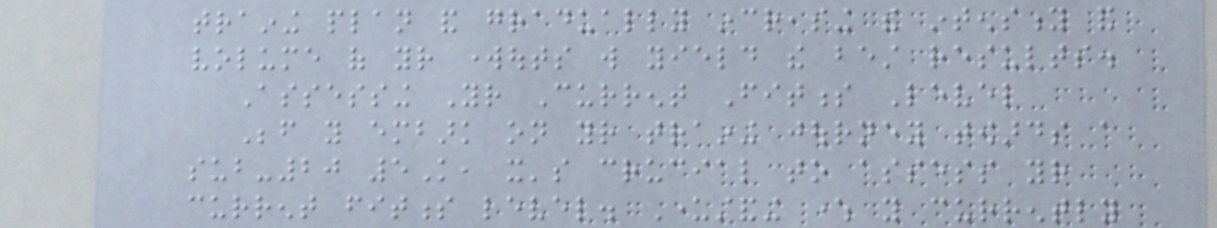training plan and gradually increasing the intensity and
volume of your workouts will yield the best results.
Assessing Your Current Fitness Level
Before you embark on your training journey towards a
sub-20 5K, it's crucial to assess your
current fitness level. Understanding where you currently
